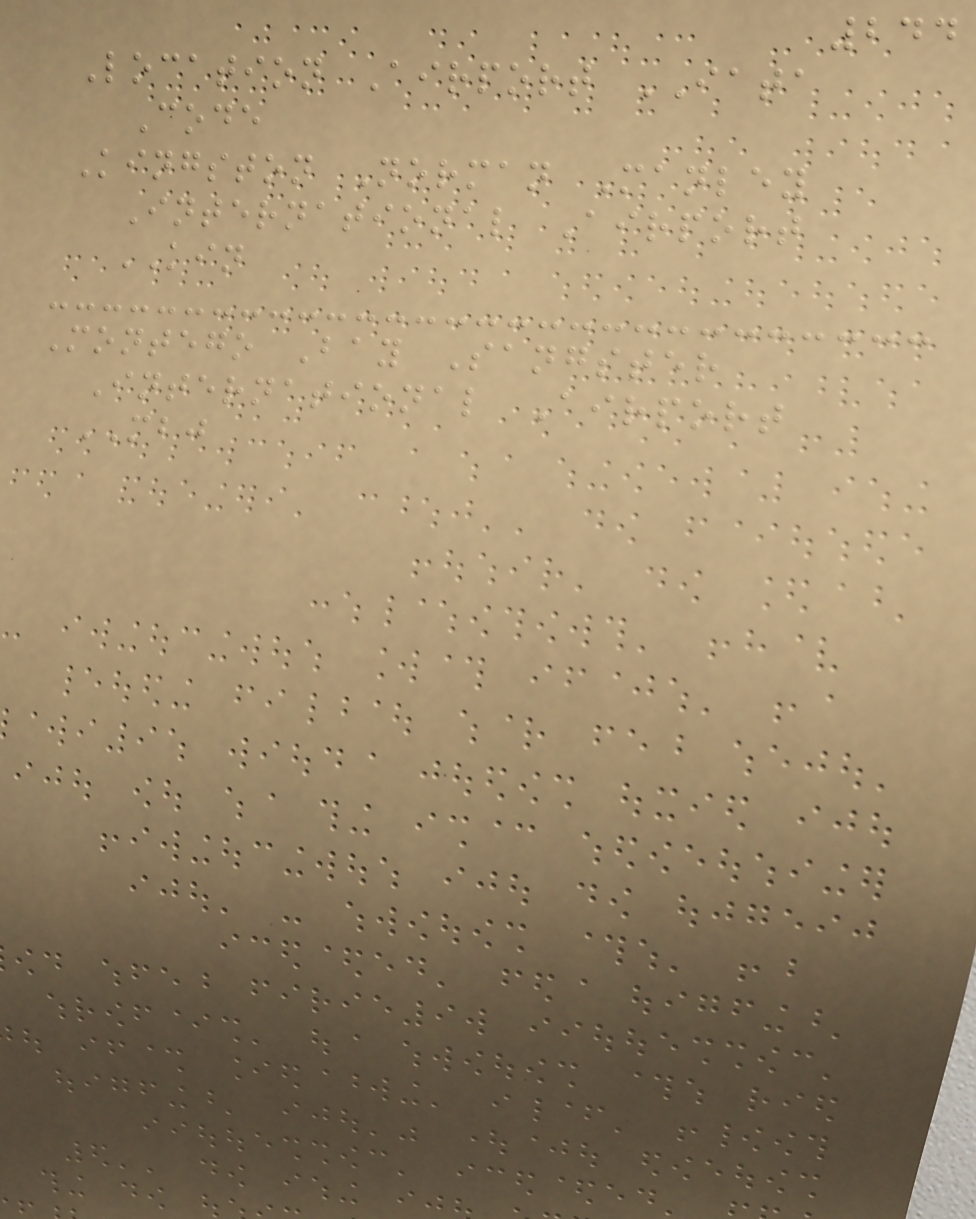244
Location Airport IATA
Code
Kingston Norman Manley
International Airport
KIN
Montego Bay Sangster
International Airport
MBJ
